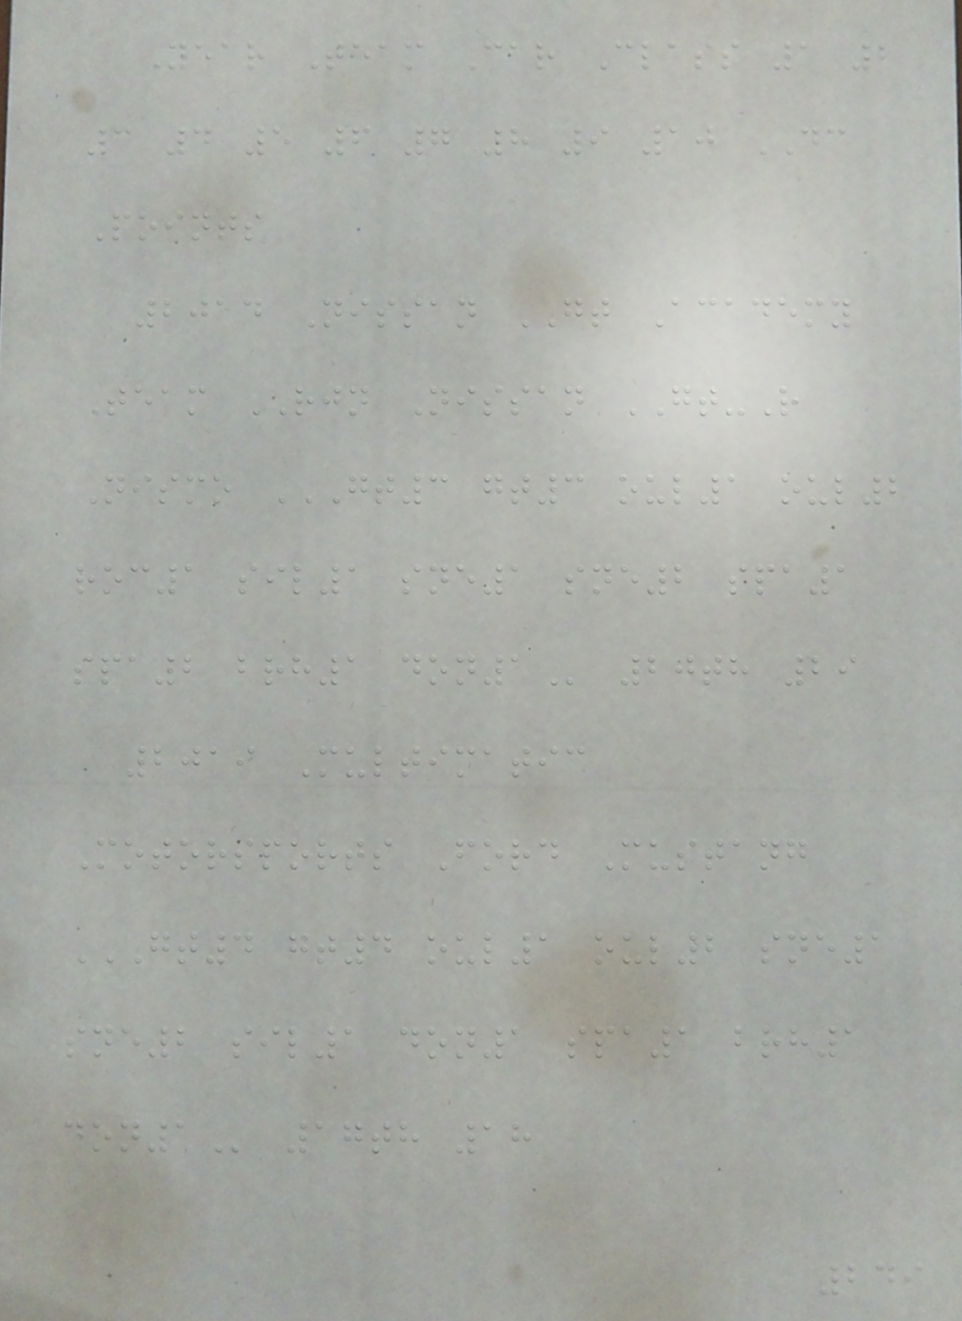Year Team Car Class 1 2
3 4 5 6 7 8 9 10 DC
Points
2014 Nissan GT Academy
Team RJN Nissan GT-R
Nismo GT3 GT3 OUL1 OUL2
ROC1 SIL1 SNE1 SNE2 SPA1
SPA2 BRH1 DON1 20th 29
2019 Multimatic
Motorsports Ford Mustang
GT4 GT4 OUL1 OUL2 SNE1
SNE2 SIL1 DON1 SPA1 BRH1
DON1 17th 18
249
